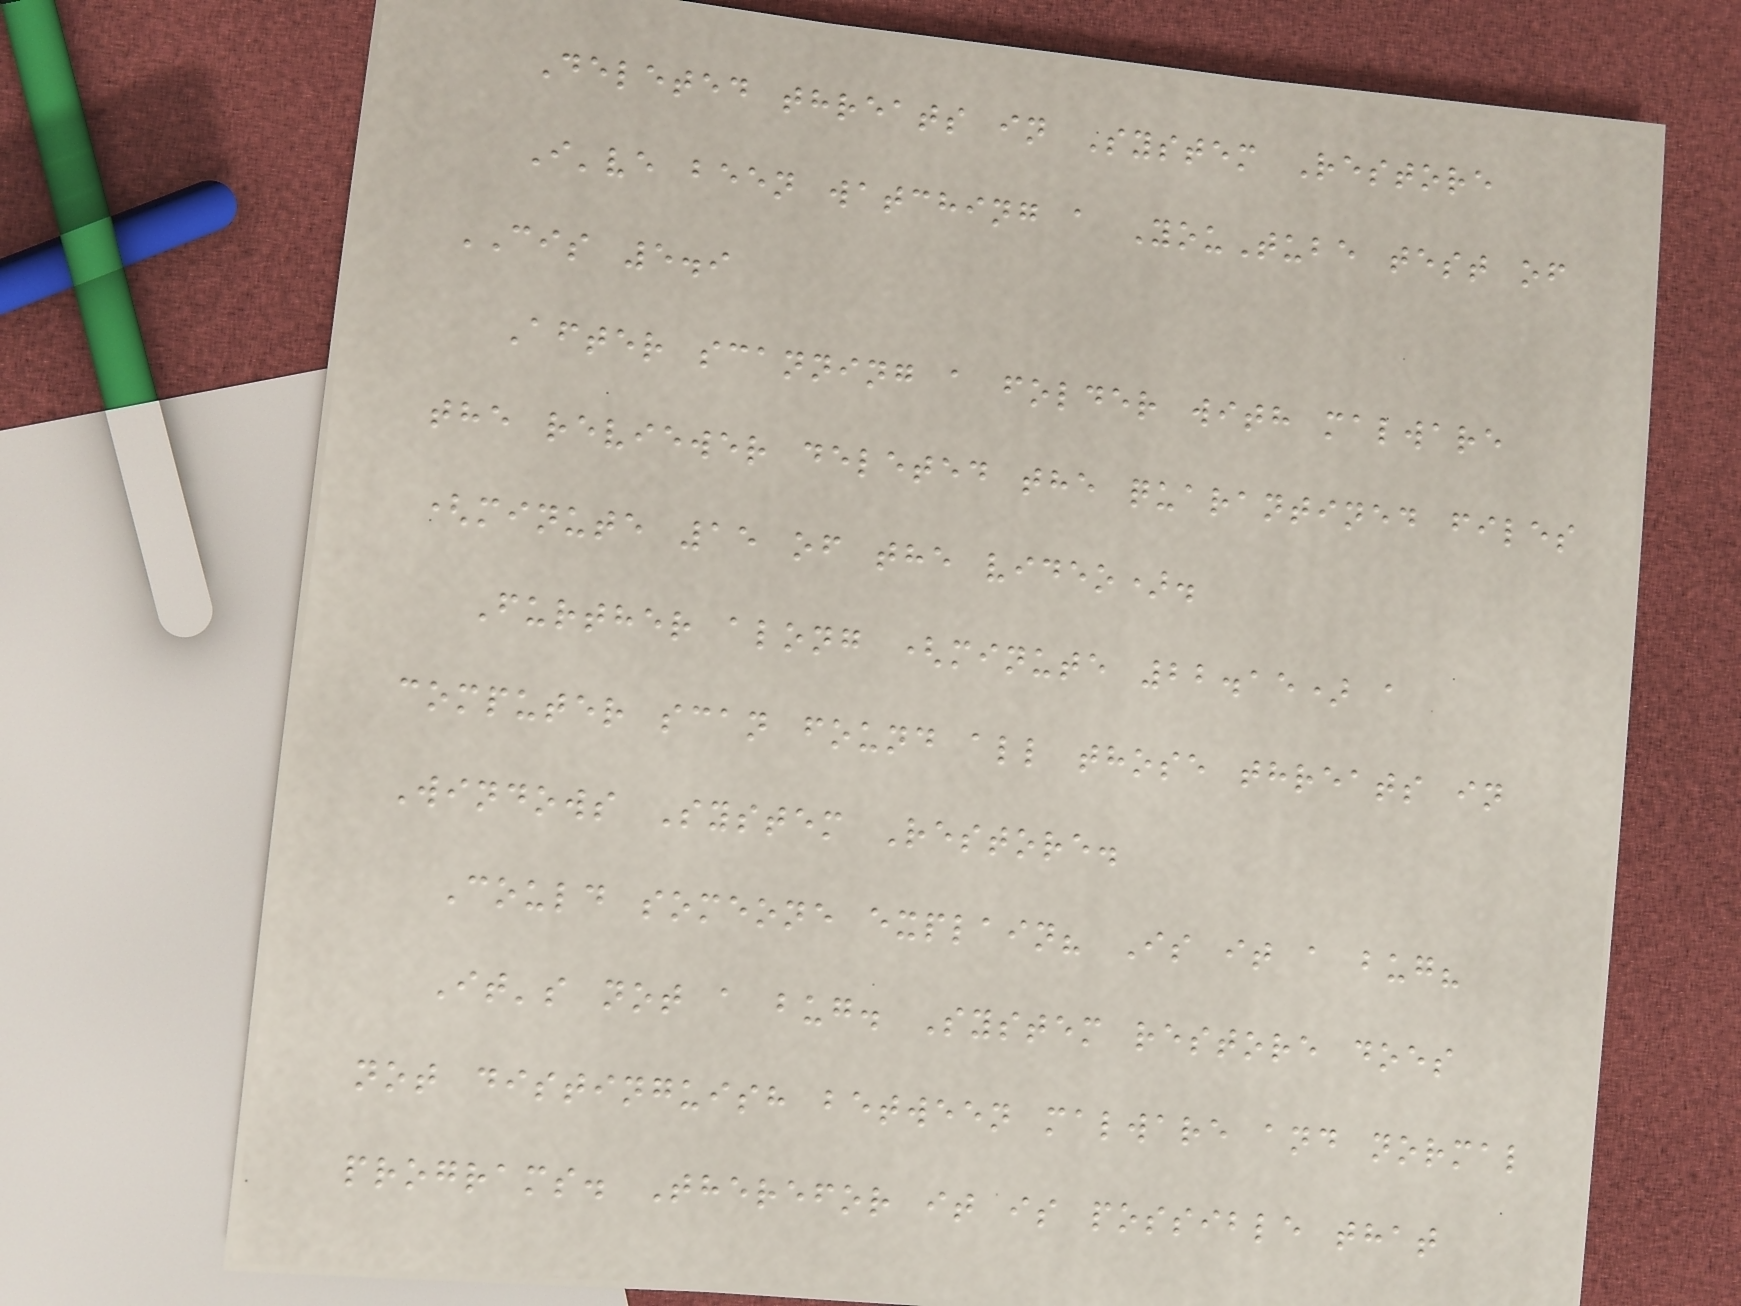Deleted threats in System Restore
I've been watching a YouTube test of
CIS 5.9
After scanning a folder with malware
the reviewer deleted the quarantined files
(minute 15 of the video).
Further along (minute 22.15) a
computer scan found all those threats in
Windows System Restore.
Could someone explain? Is it a bug?
It's not a bug. System restore does
not distinguish between malware and normal
programs. Therefor it is possible that
